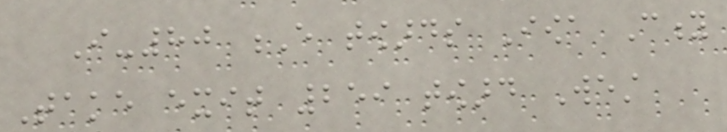I-80 E towards Iowa City
Take exit 259 toward West
